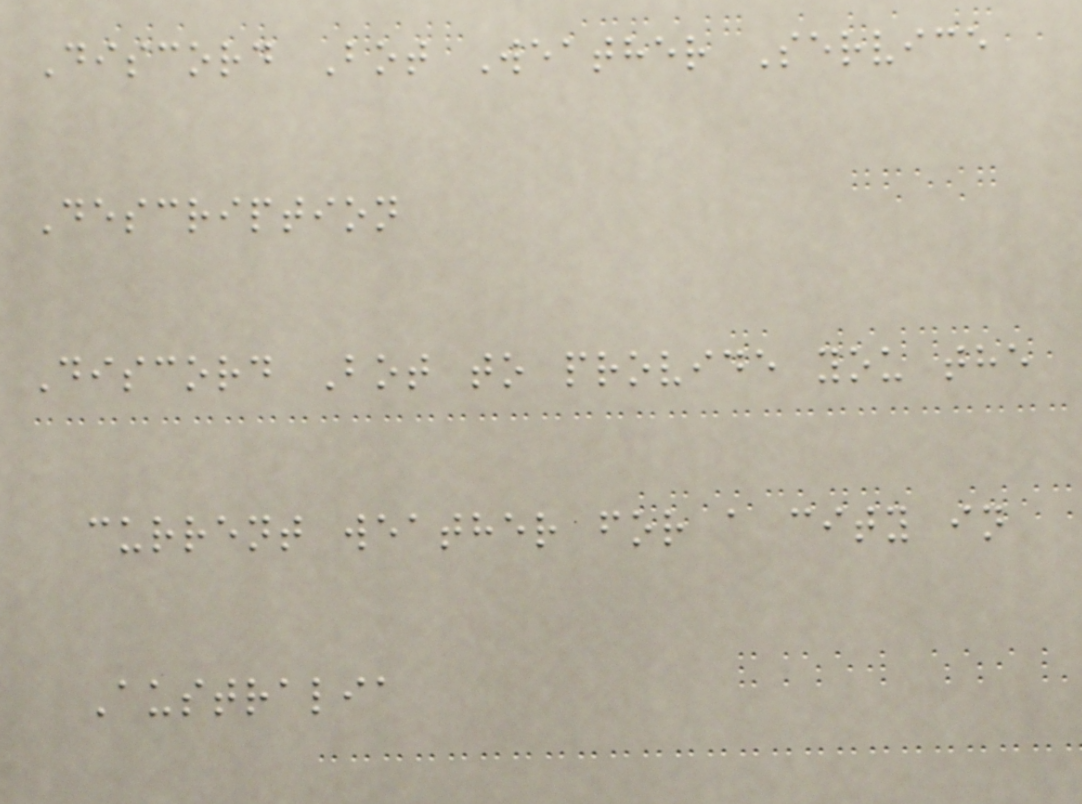Discord Bot Weather Service
Description
Discord Bot to provide you the
current weather for a city in
Australia
